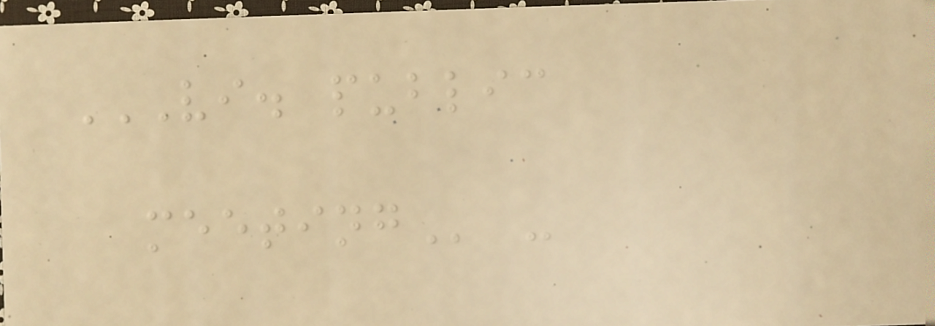VI. PUBLIC
MEETING -
